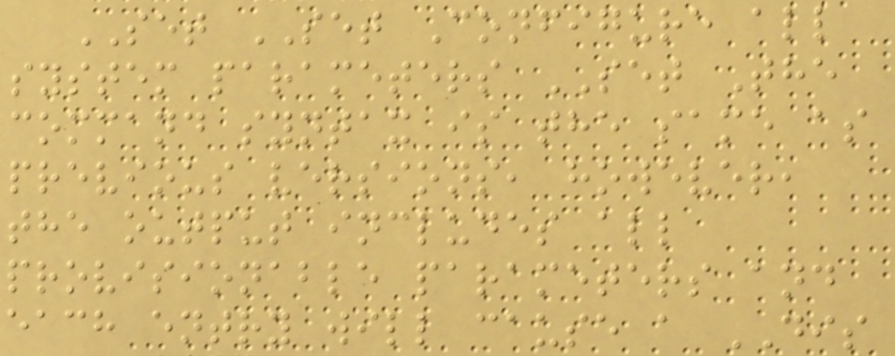SET SET Configure all
system parameters SET The
command syntax is the same as
previous versions, however,
the output includes all
provisionable parameters and
each entry will cause a DIS
